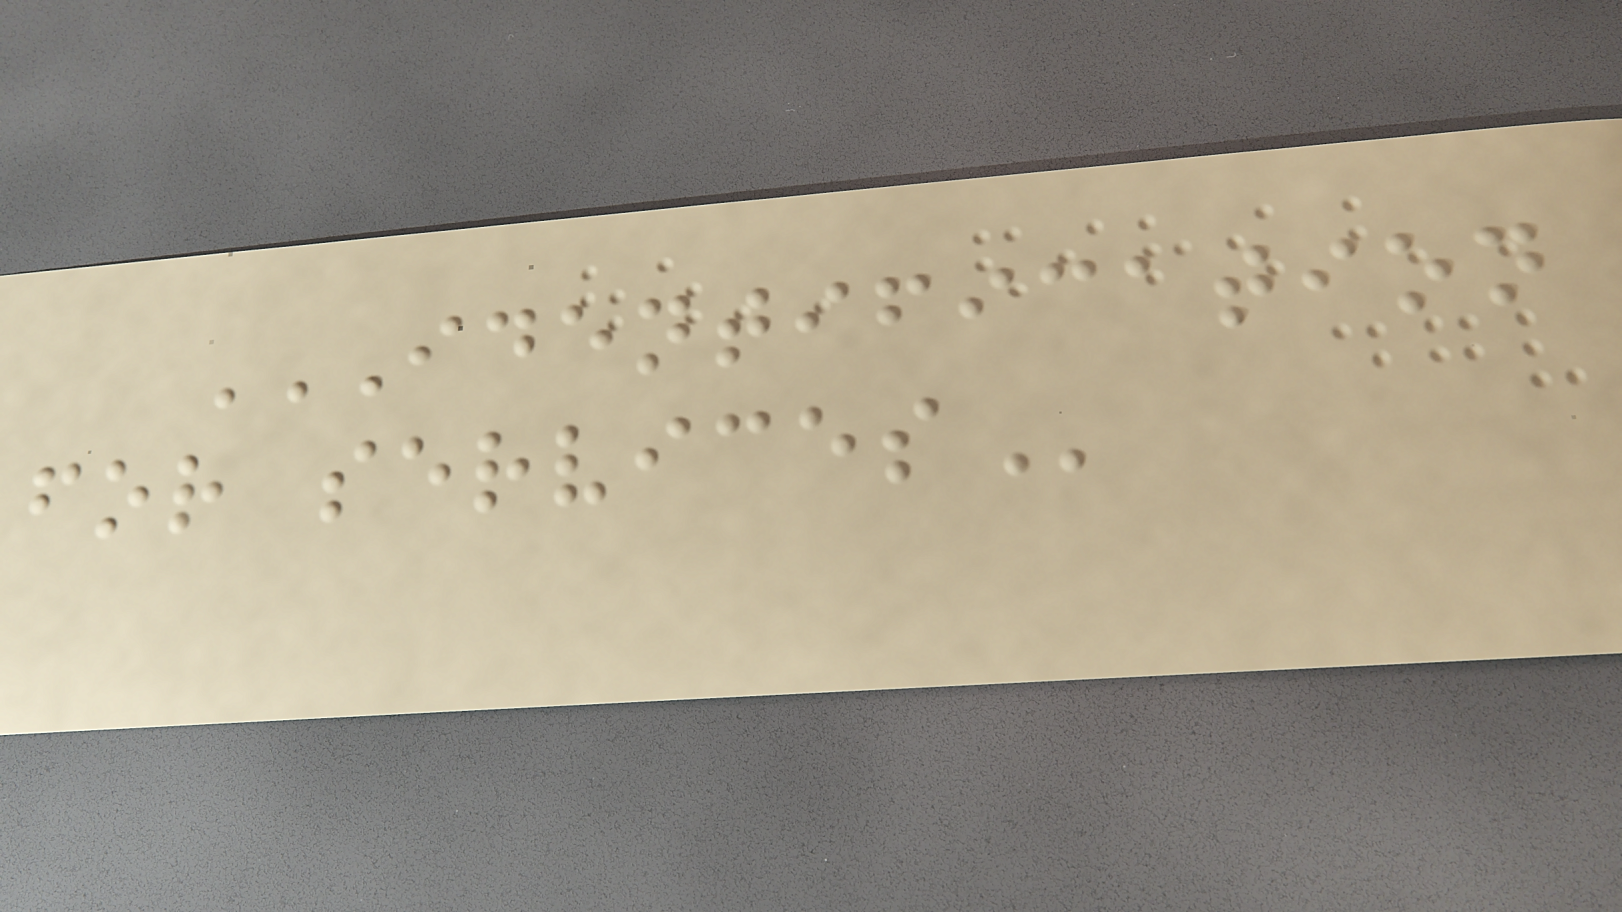IDENTIFICATION
FOR SERVICES
